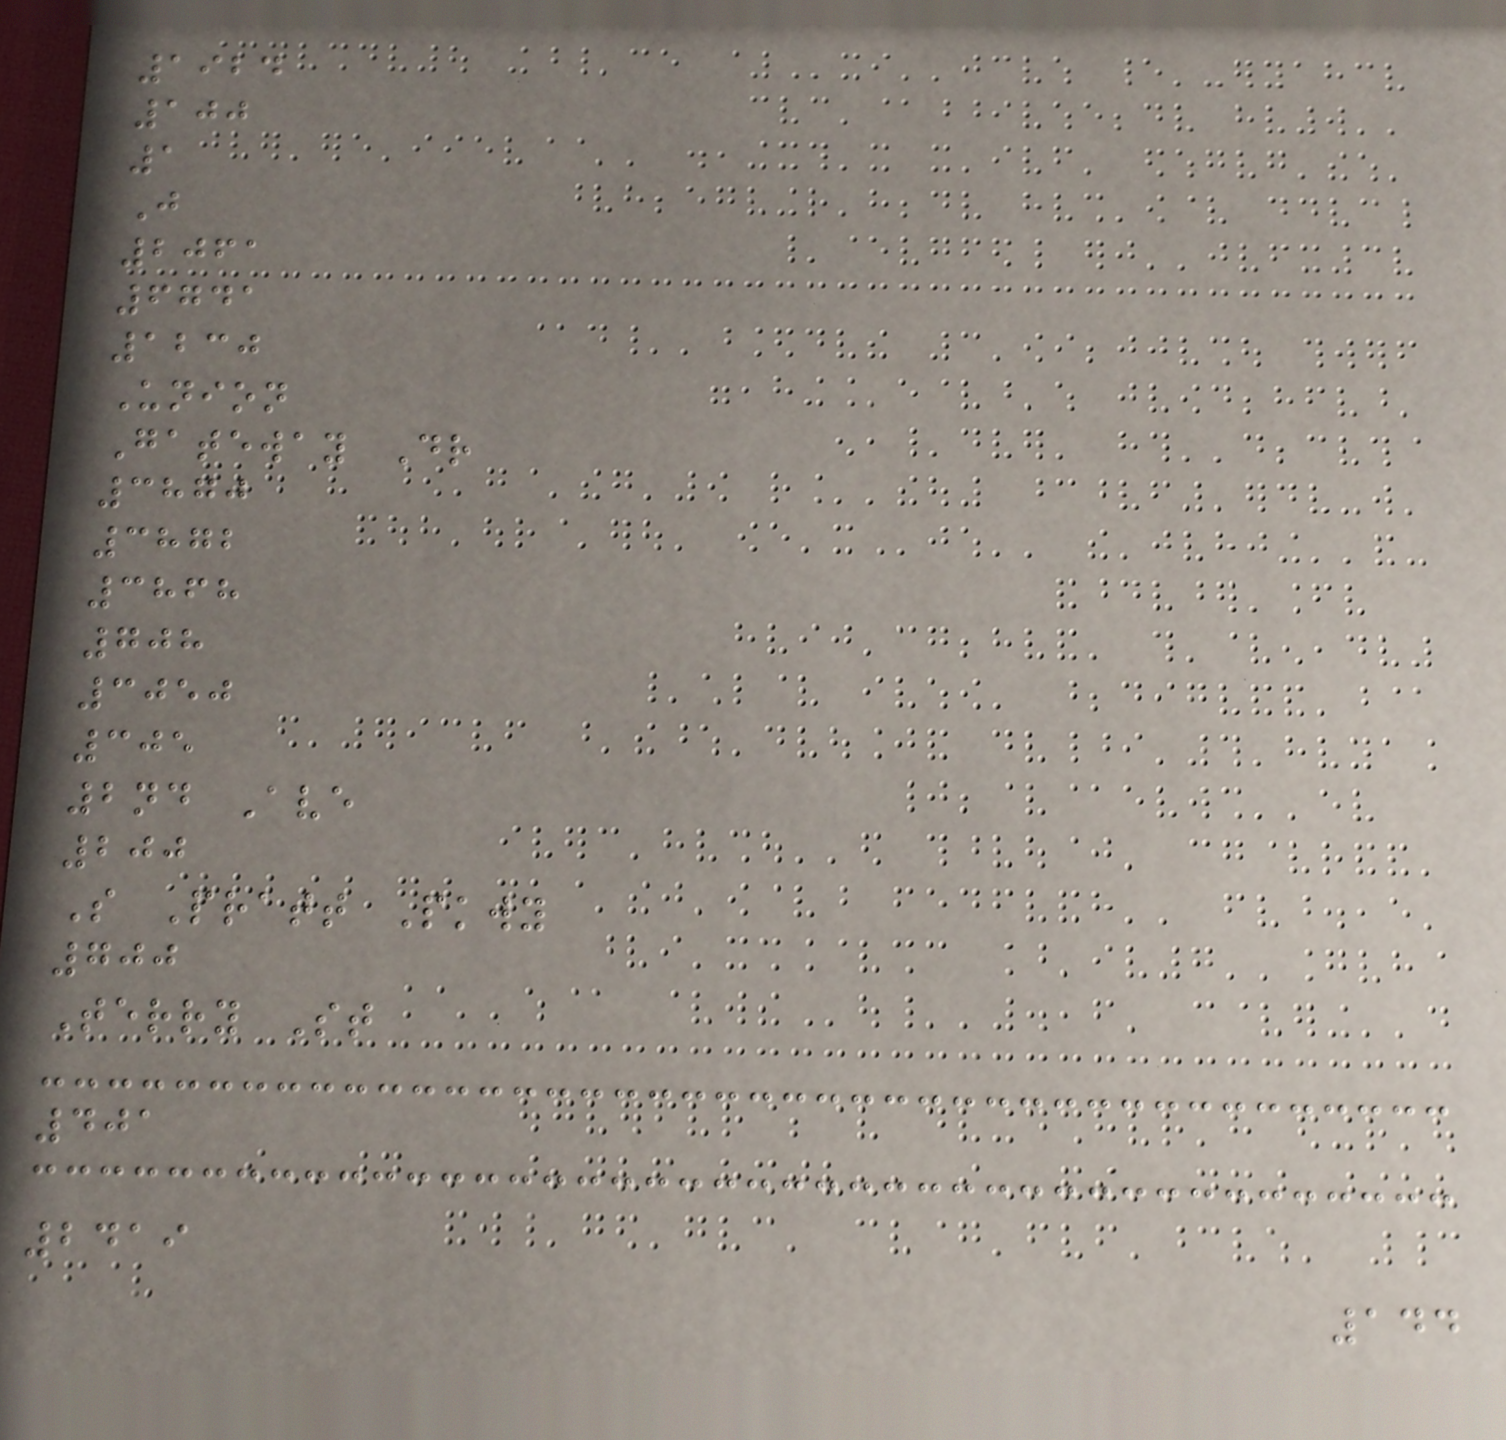1924
100
1
J
2061
6741
1230
Union
Gateway Dr
3870
3872
3868
708
3050
305
2nd Ave
200
S Pratt Pkwy
700
Terry St
401
2419
144
